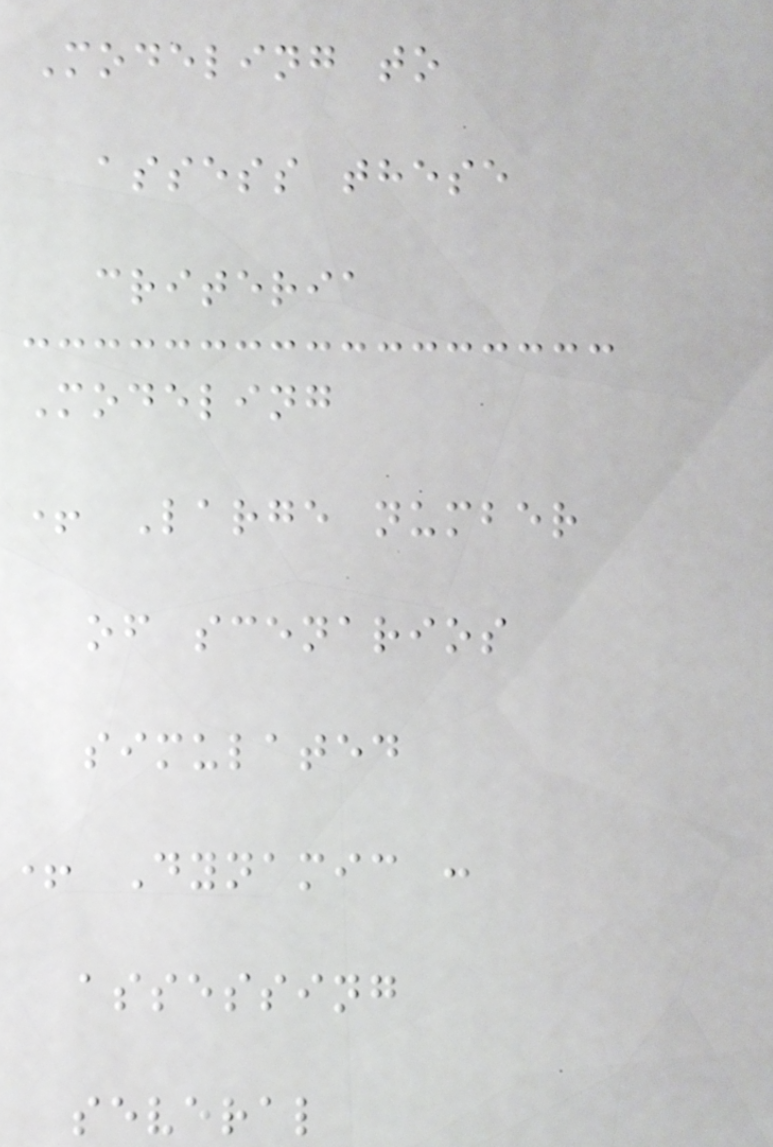Modeling to
assess these
criteria
Modeling
+ Large number
of scenarios
simulated
+ Dynamic :
assessing
several
